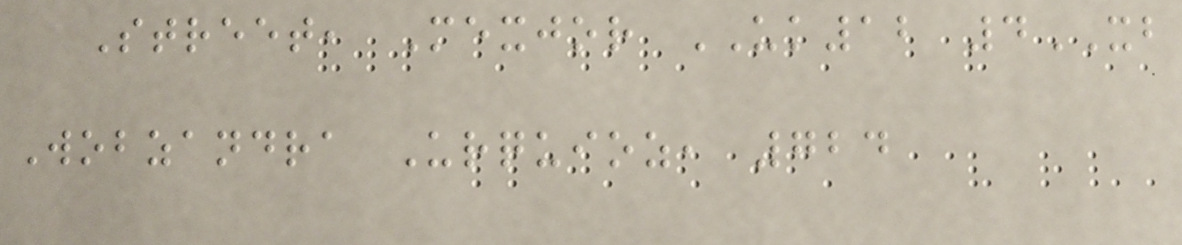Street, Mexjor UK12 4XB
Wobzandra Urquioz, 724
